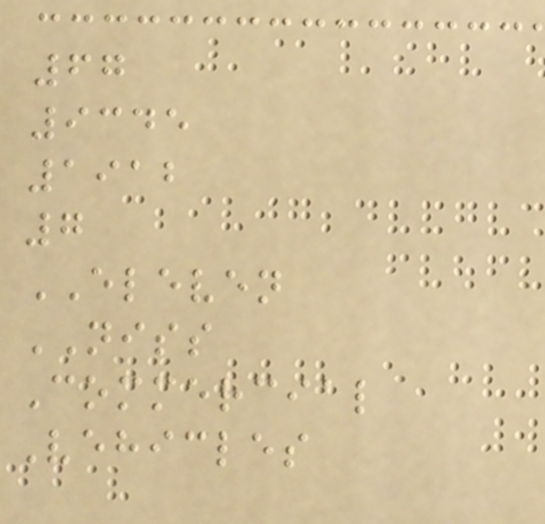67
9345
1912
7
ELEVEN
NISS
Commercial
Vehicles
